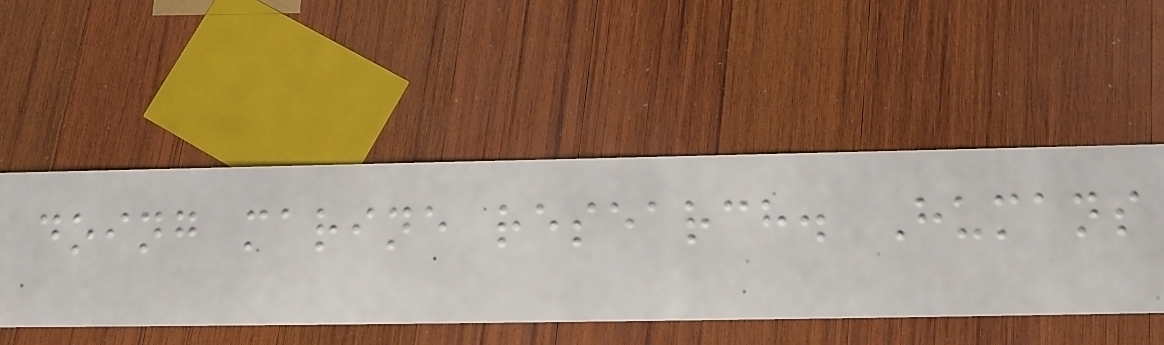doing marine research. Humans
